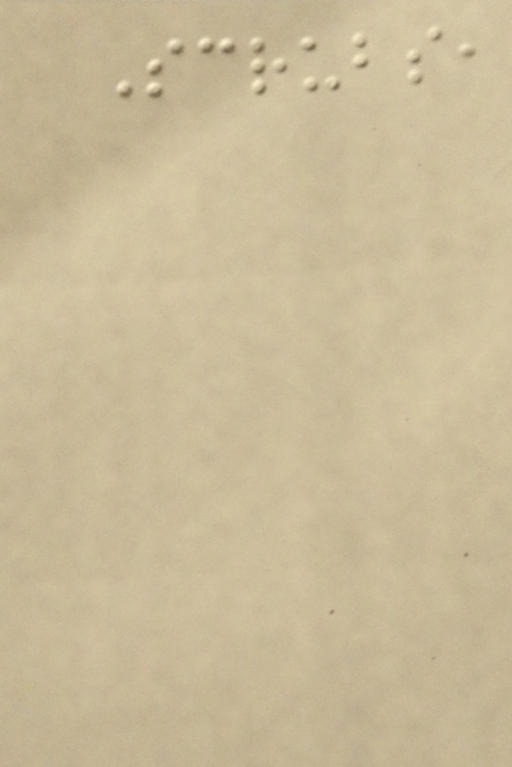Scrubs,
